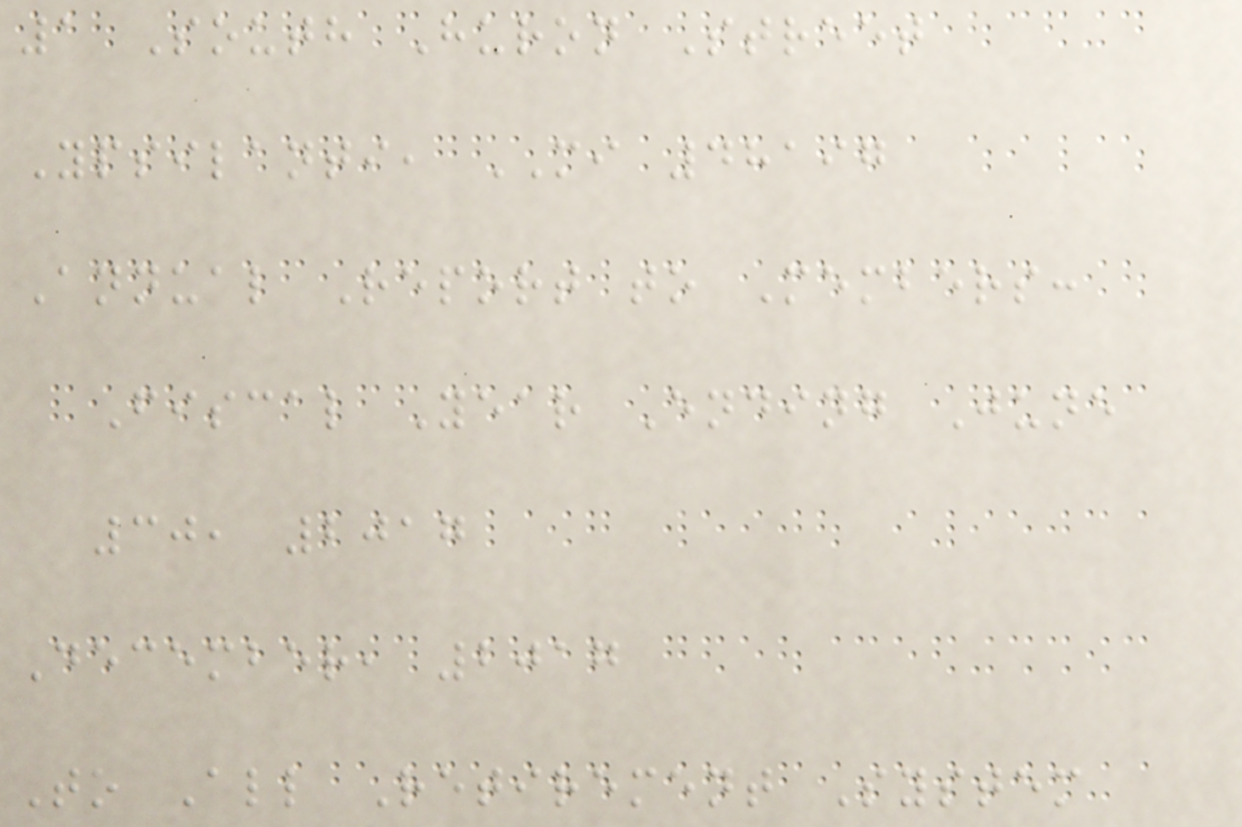1 South Huron Street
Ypsilanti, MI 48197
Annual Report to Members:
Fiscal Year Ending June
30, 2017
December, 2017
To All Retirement System
